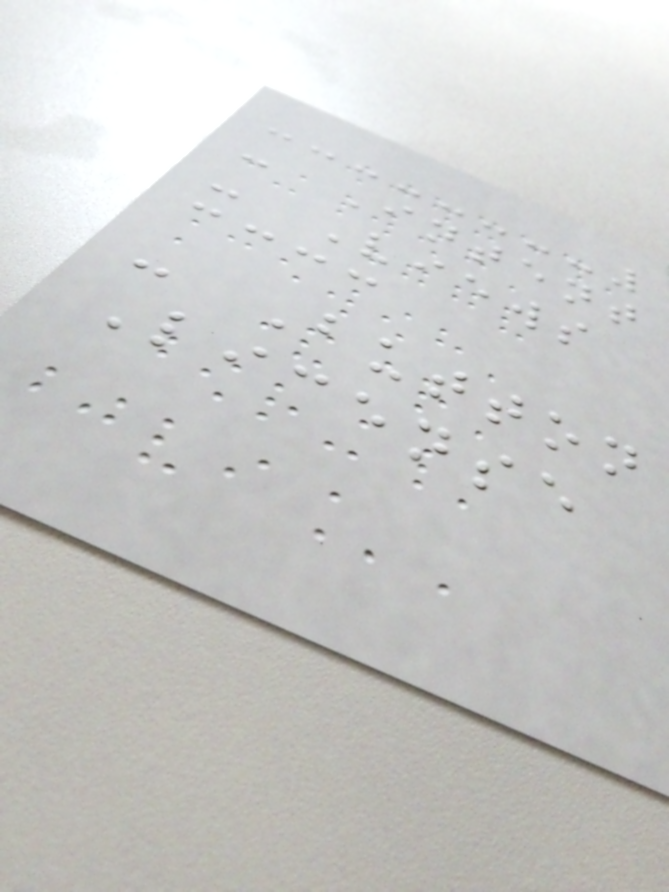- Intent
- Views
- Button
License
